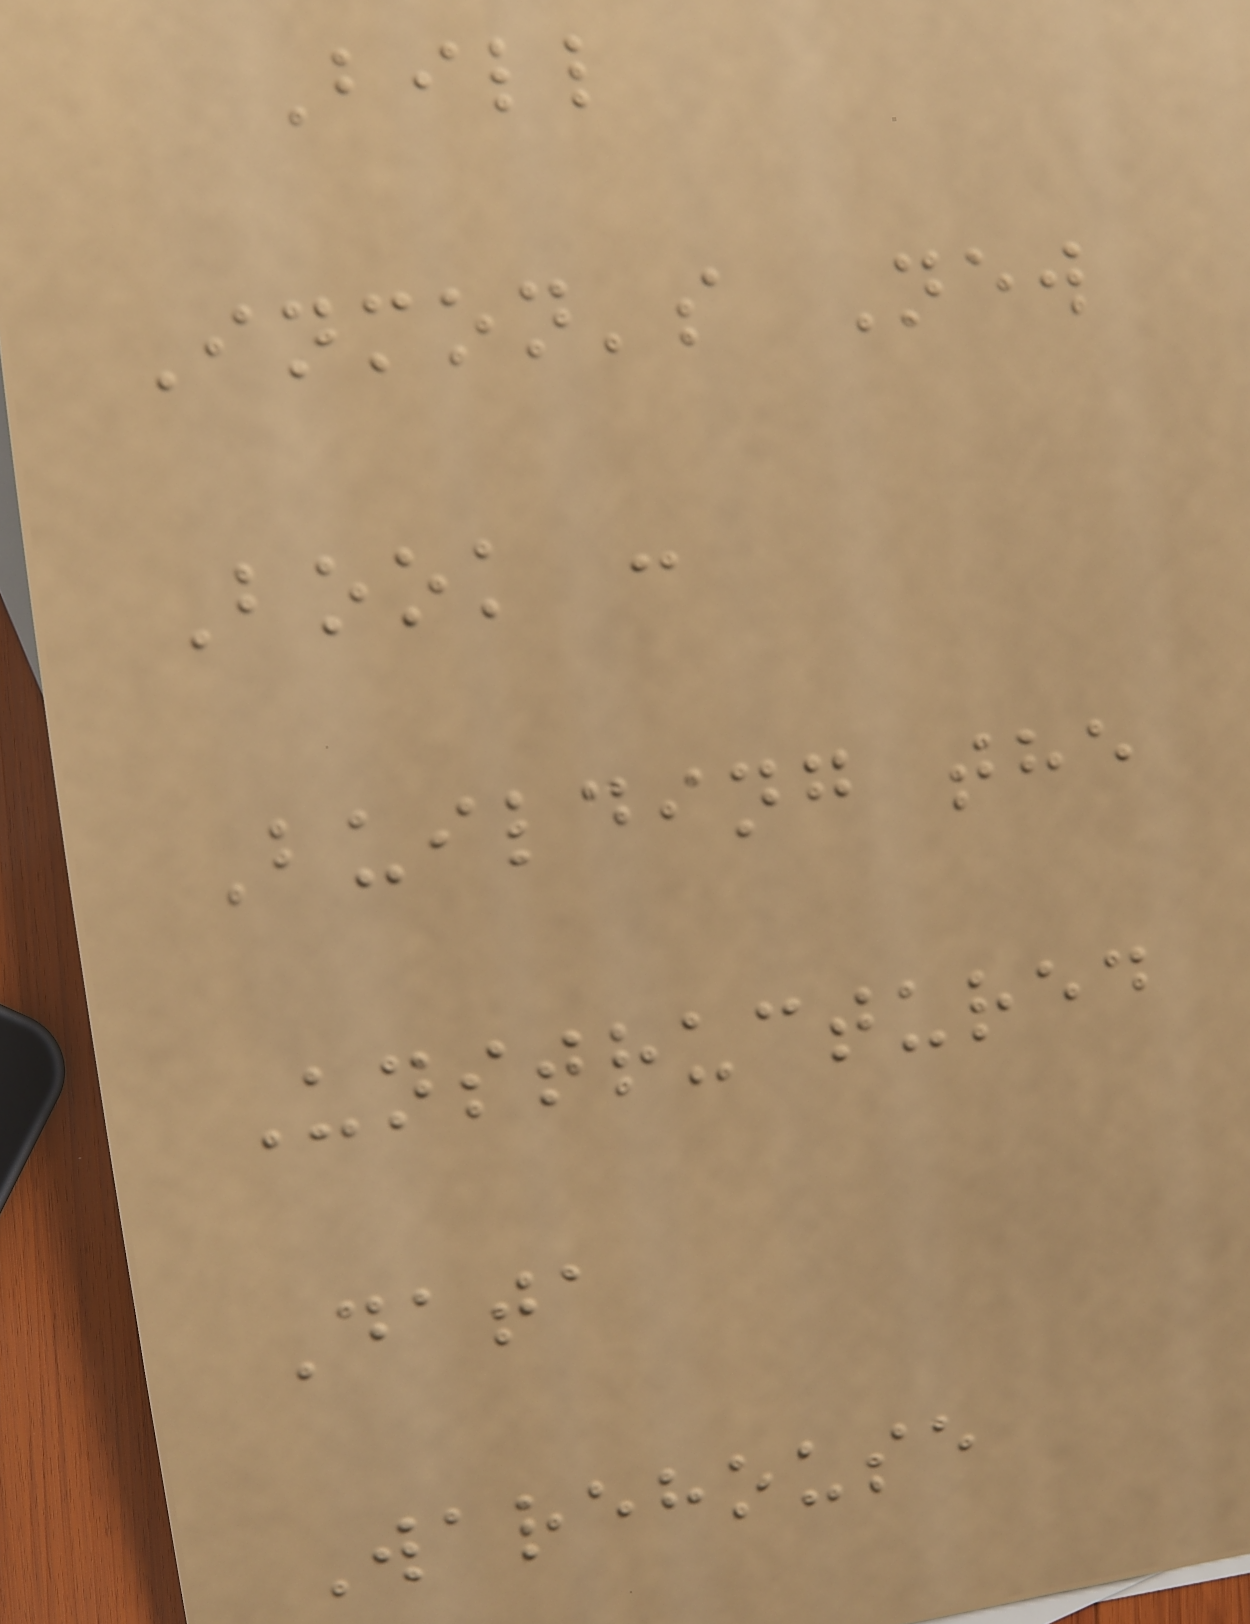Bill
Inmon's New
Book :
Building the
Unstructured
Data
Warehouse
